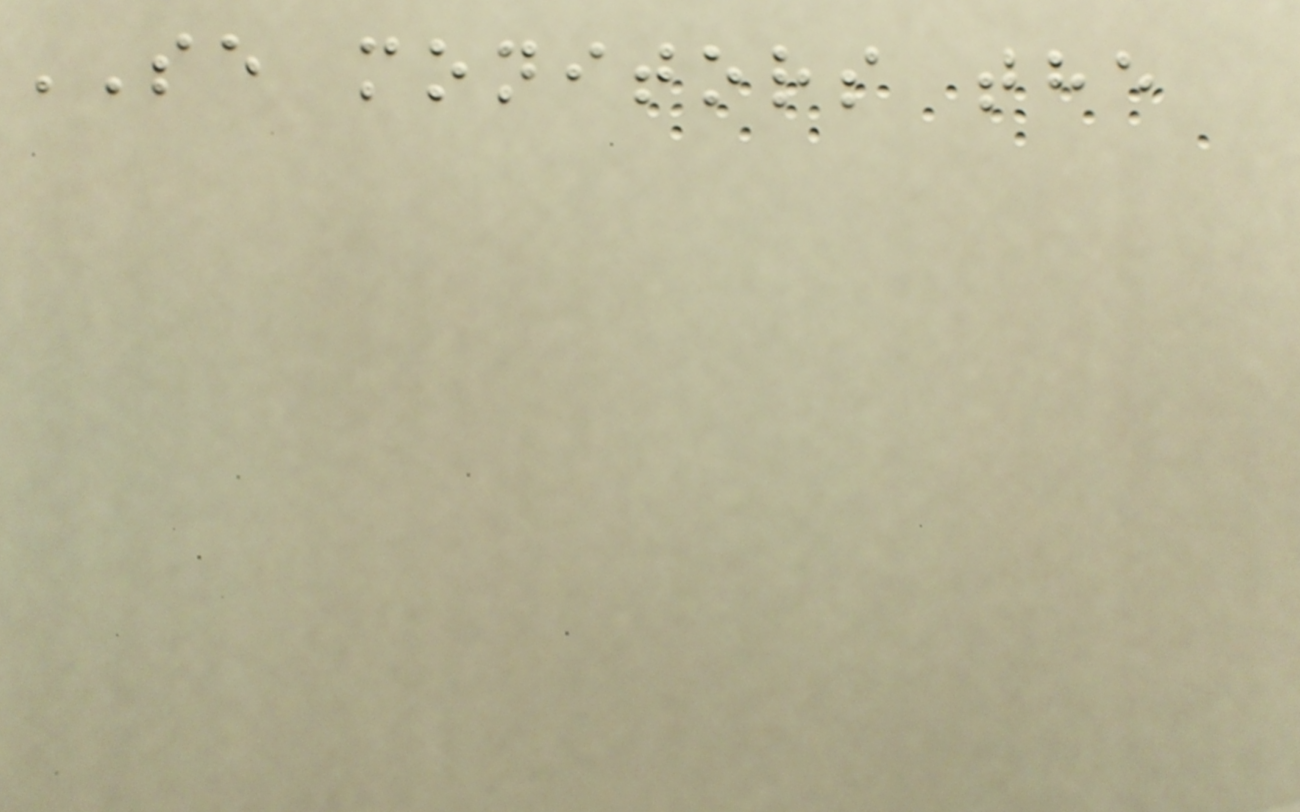SE monitors the
